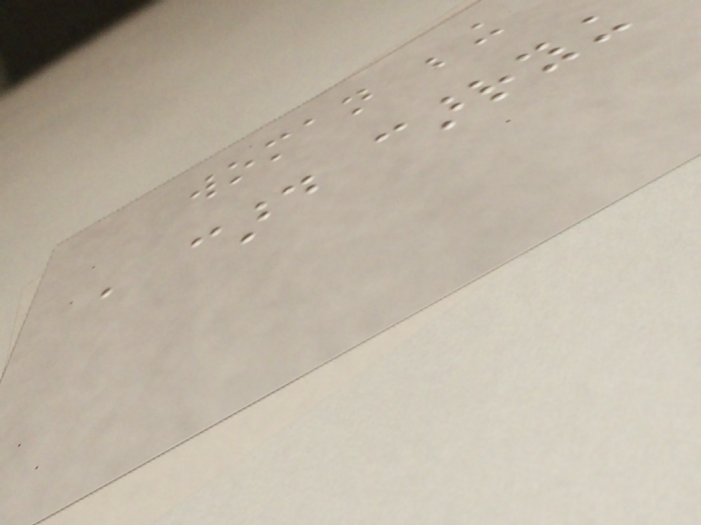woman being
a card carrying
